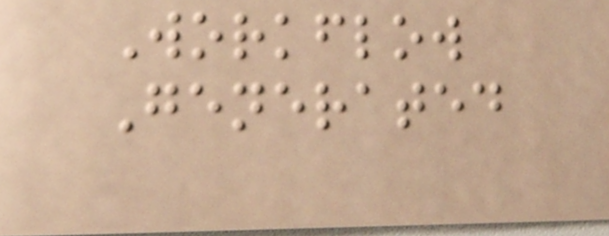Workflow
Generated
